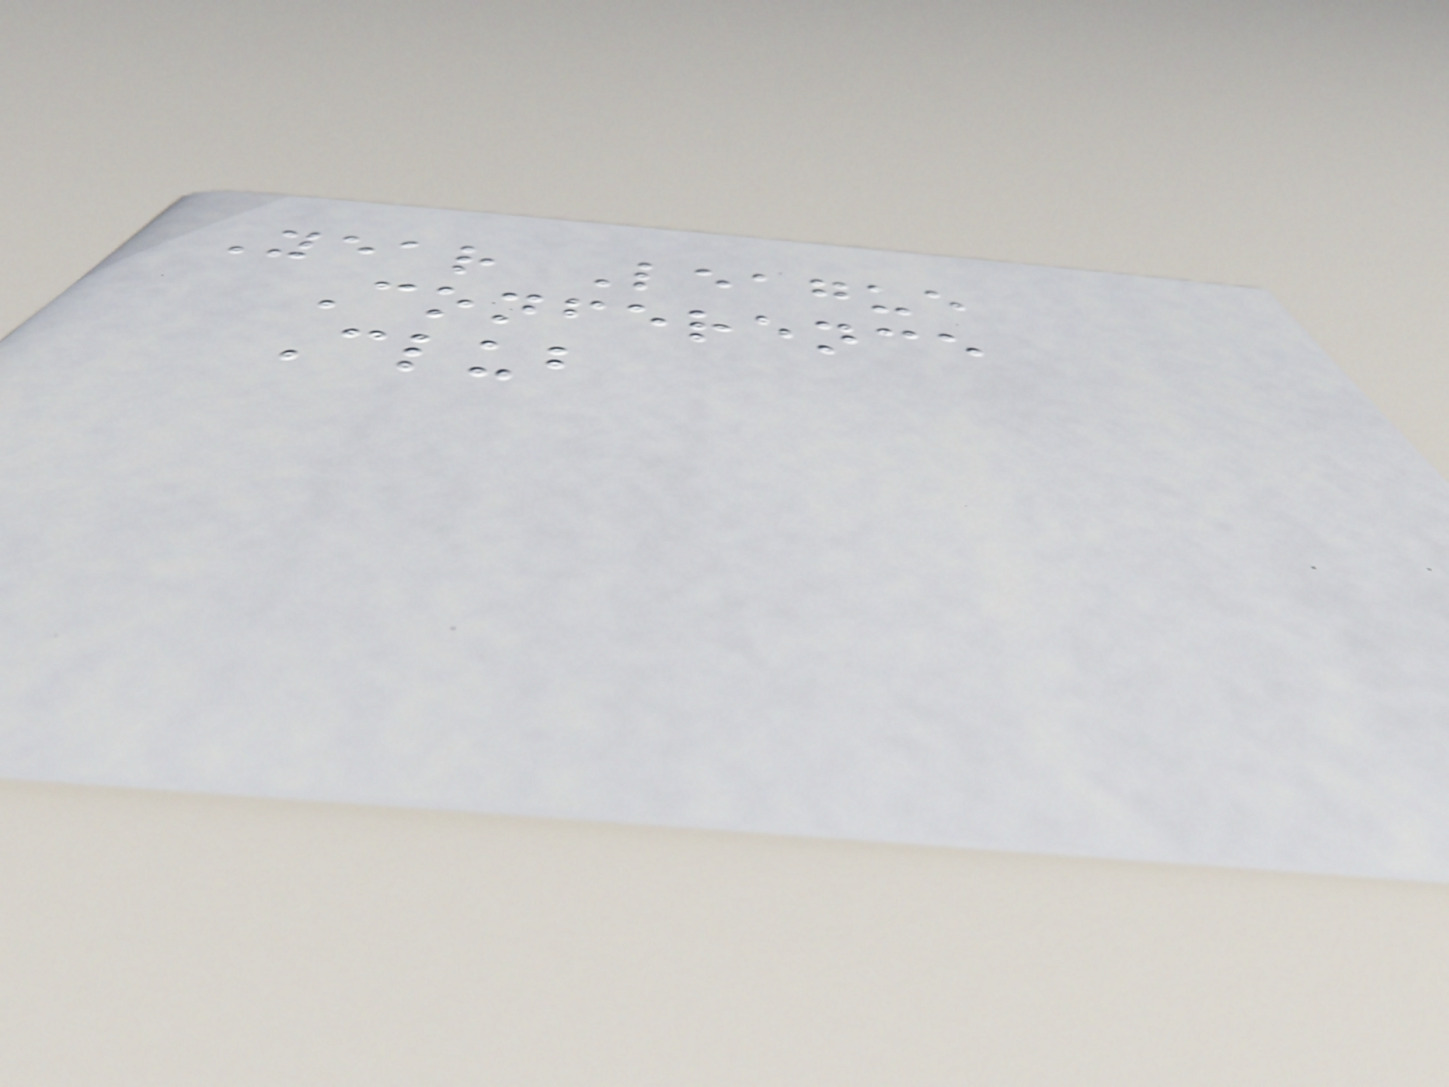Year League
Conference
Club
